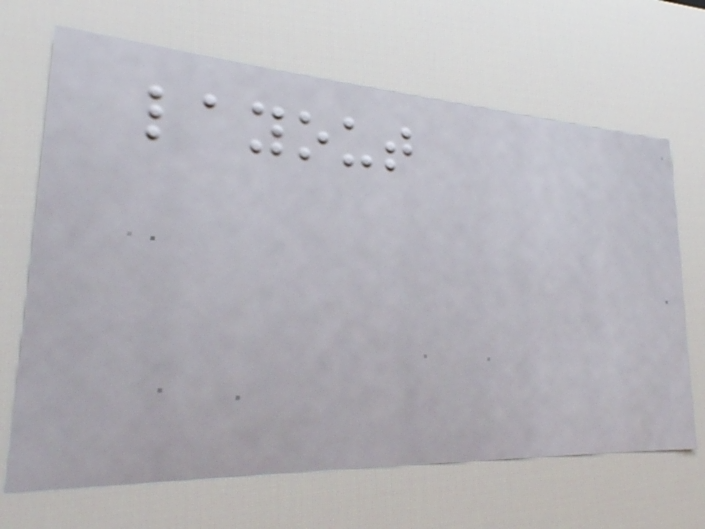layout
